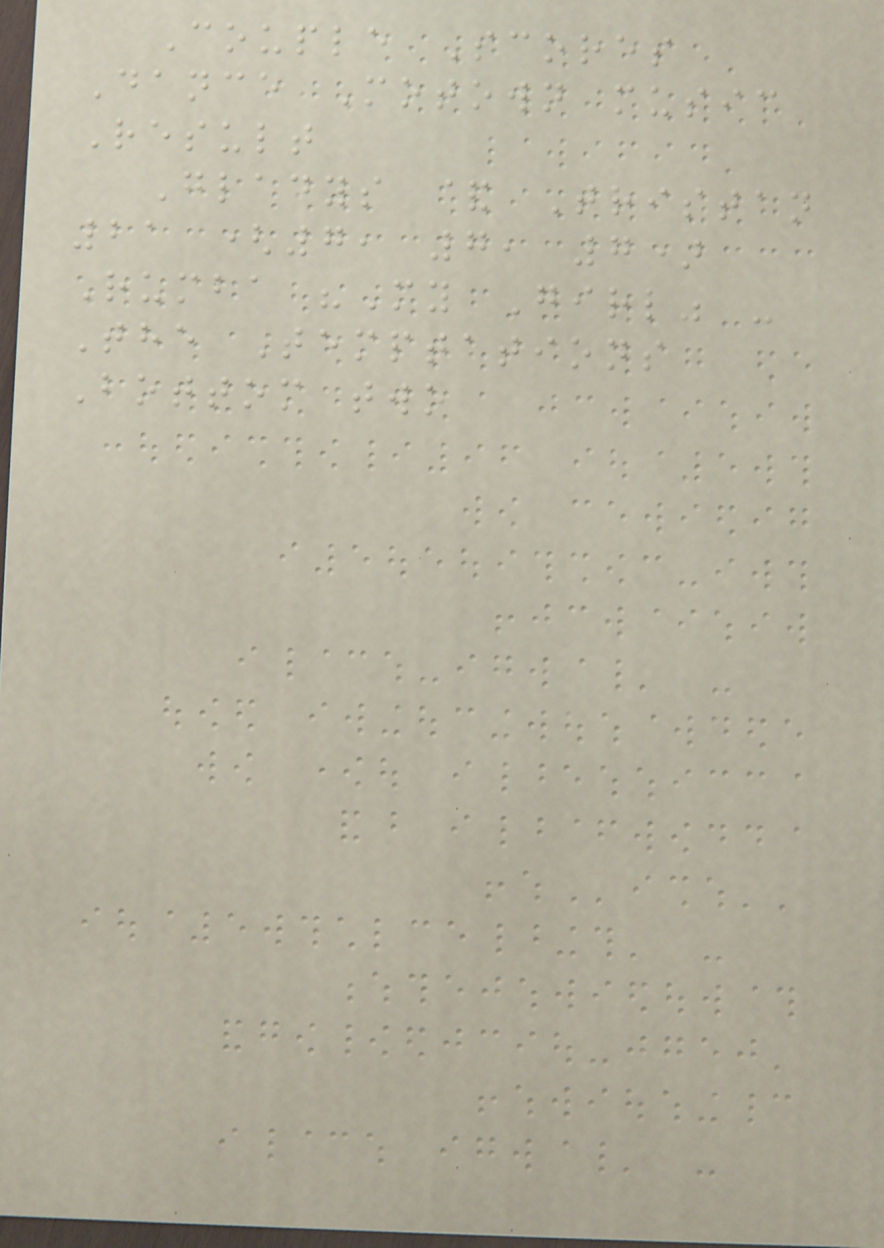Couple Scores
Dance Motown music
Result
Gladys & Tristan
21 (7, 7, 7)
Rumba "My Girl" -
The Temptations
Bottom two
